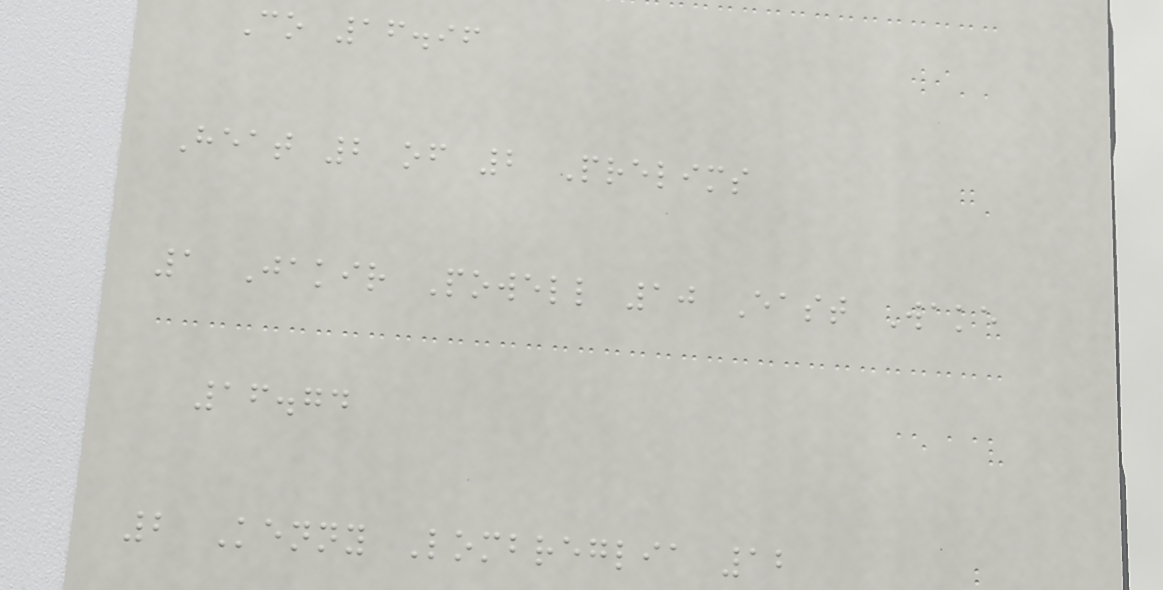Co 16.96
Heat 2 of 2 Prelims
1 Jakir Powell 10 East Wake
16.74
2 Kenny Lombreglia 12
